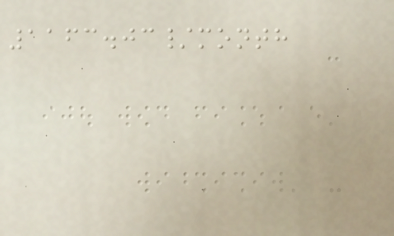1163.03/month
